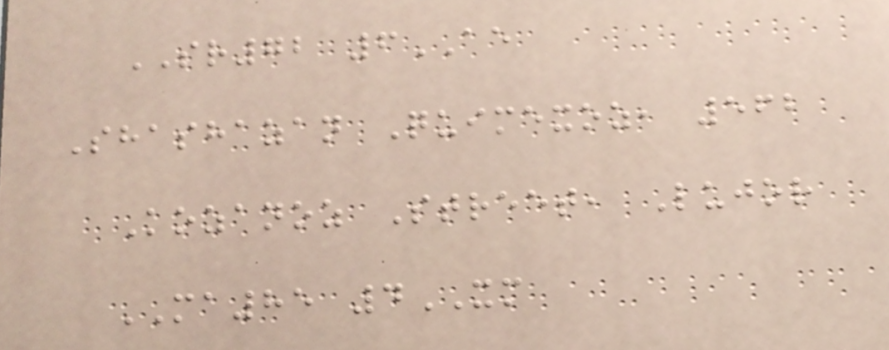SR72 6AE
Shashazan Quimexoz, 562
Kozanoz Street, Lujor
MA85 4XM
